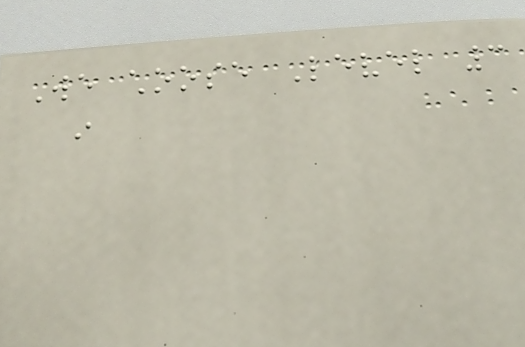We choose Level 3
in
